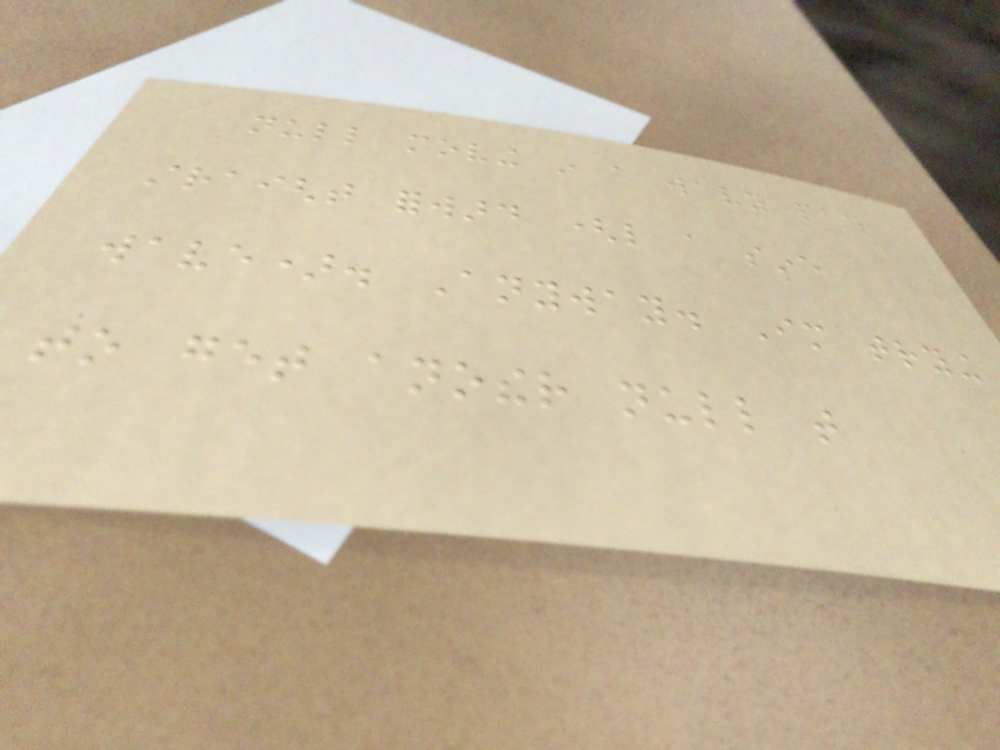null moving in a wavy path
straight forward (like a sine
wave). Anyway. Im trying
to get another null that
